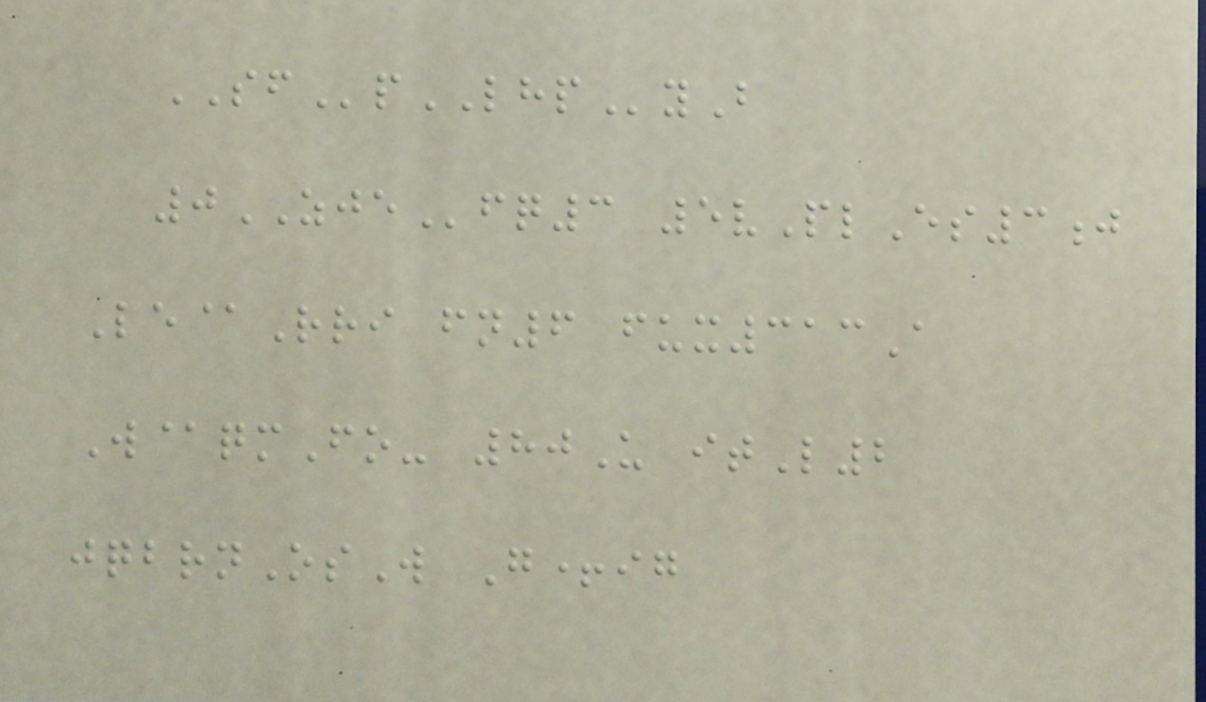SFpLHPyB
0ZJEfq3 5vPlEs3j
Le@Rri fn6 fux313A
W@qmFo- 80U itL2
jqbrnOsW G+ig
